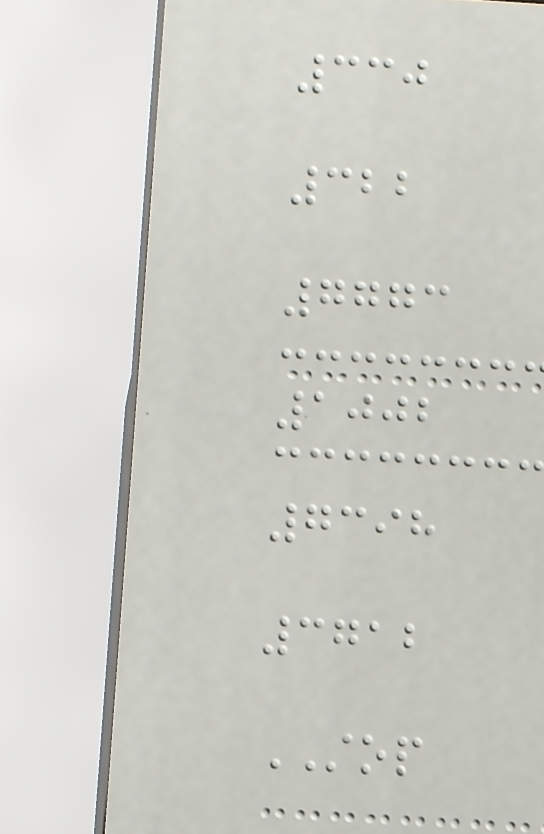330
322
7773
1002
7398
3712
STOP
